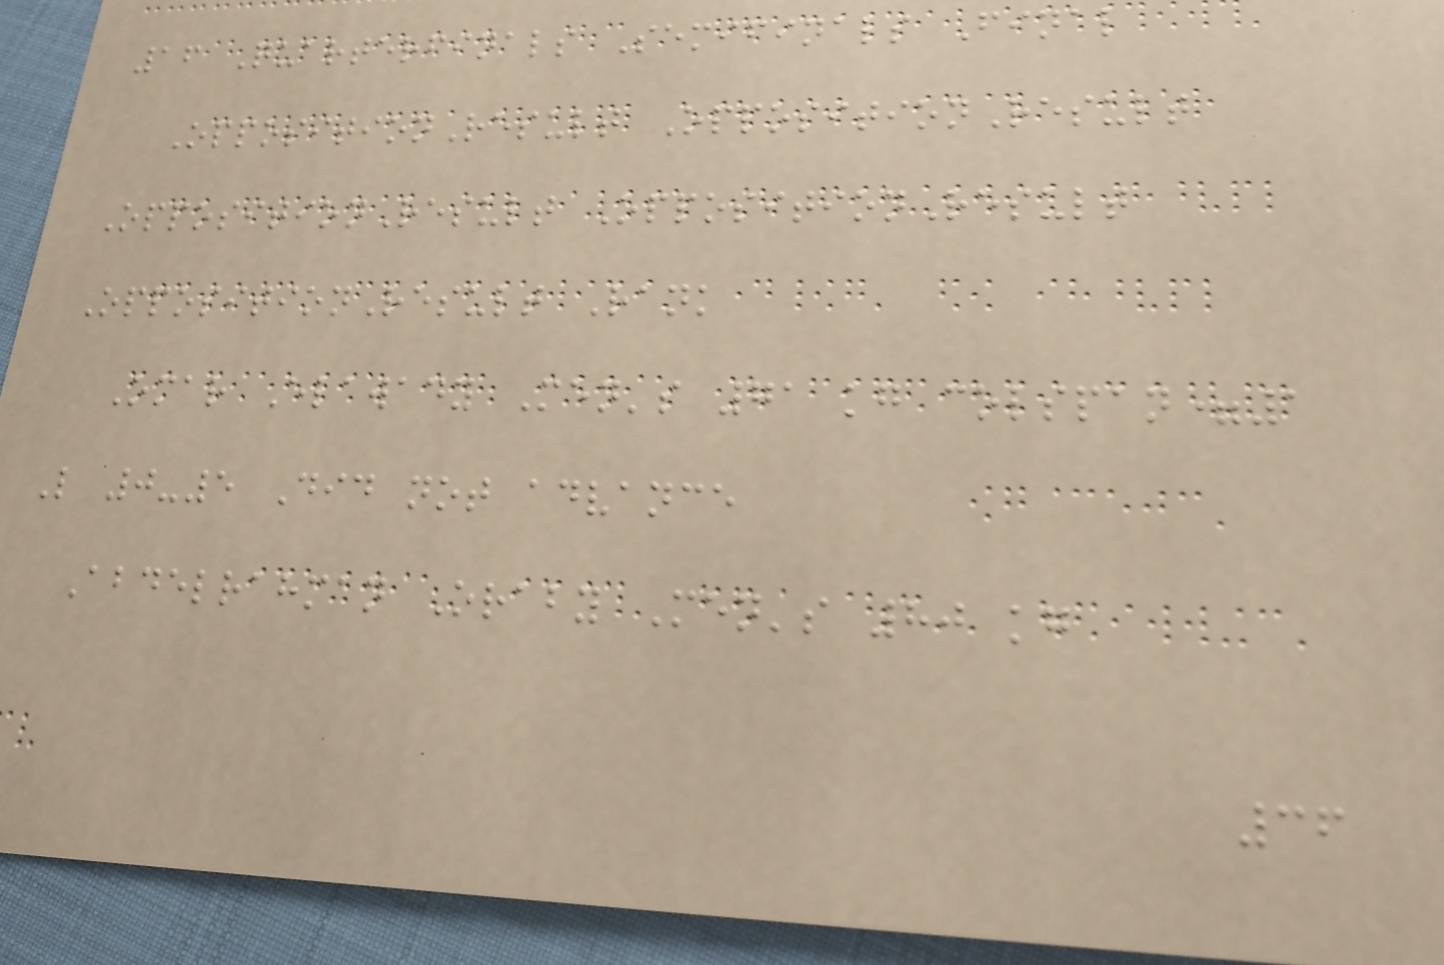16 Quarterfinals Semifinals Final
OppositionResult OppositionResult
OppositionResult OppositionResult
OppositionResult Rank
Omar Elawady Men's 71 kg colspan=1
L 0-5 Did not advance
Abdelrahman Oraby Men's 80 kg
36
